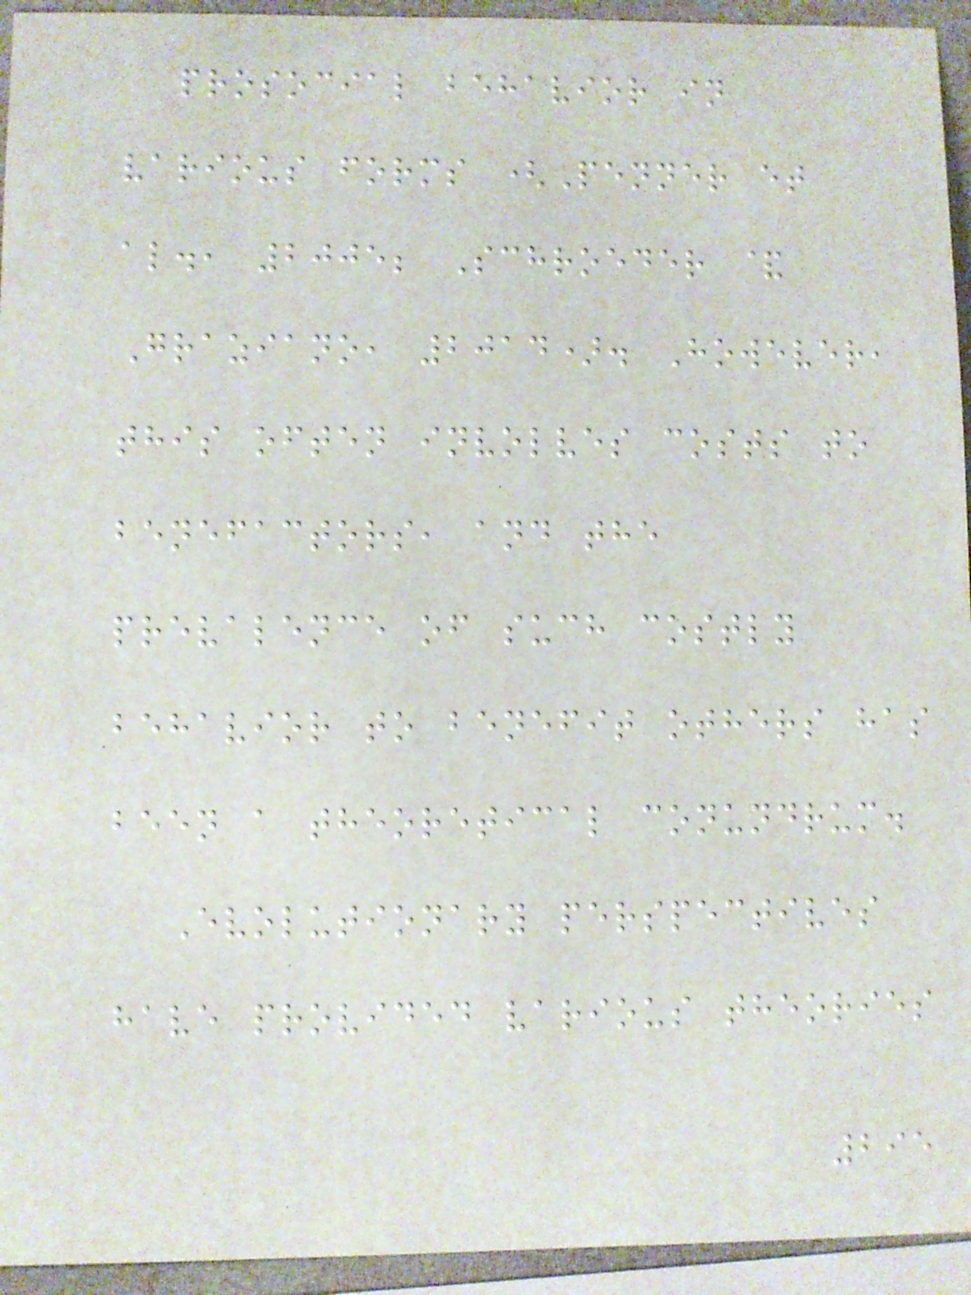prosocial behavior in
various forms (Penner et
al., 2005; Schroeder &
Graziano, 2014). However,
this often involves costs to
benefactors, and the
prevalence of such costly
behavior to benefit others has
been a theoretical conundrum.
Evolutionary perspectives
have provided various theories
295
